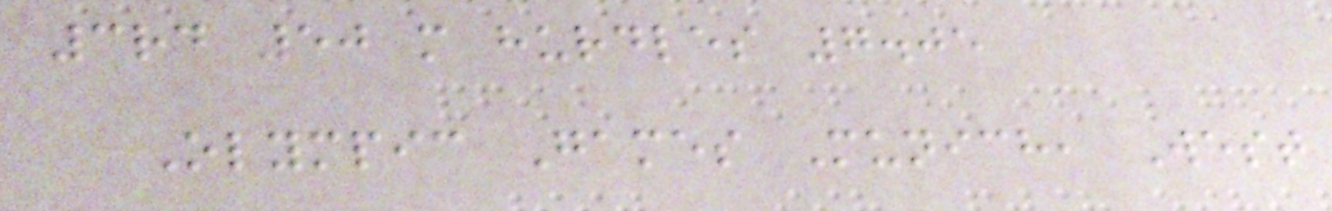3rd 50 m hurdles 7.05
Olympic Games Munich, West
